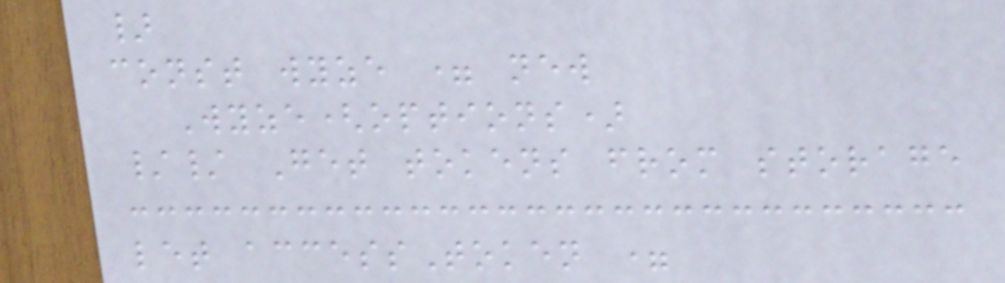}
const wyze = new
Wyze(options)
// Get tokens from storage
let accessToken =
